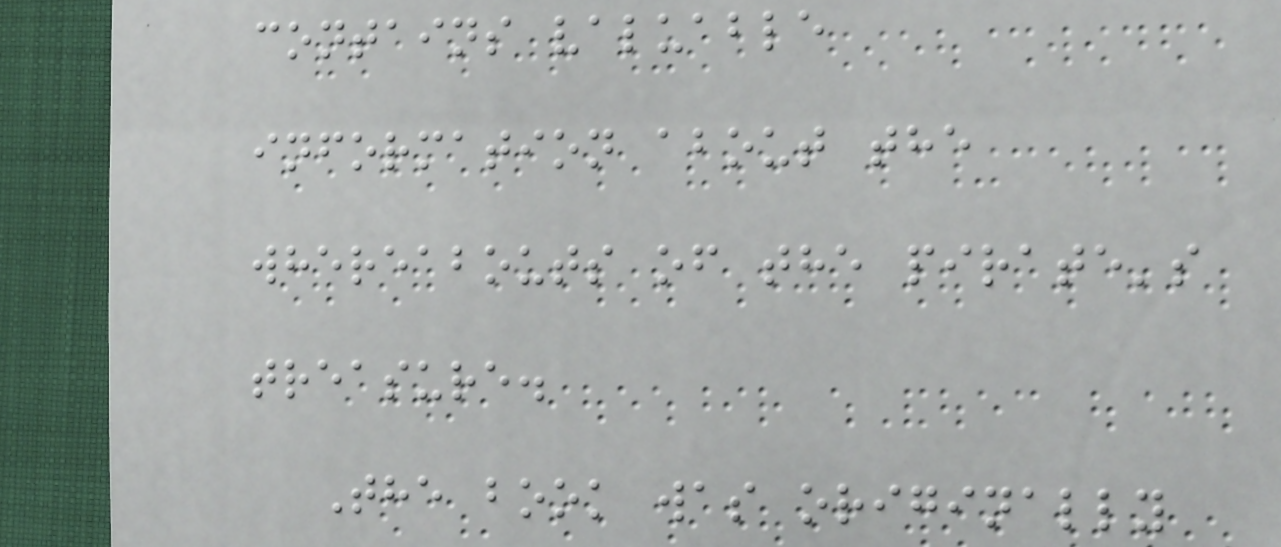contains valuable
information about the
whereabouts of the pirate's
treasure.
The book was originally
